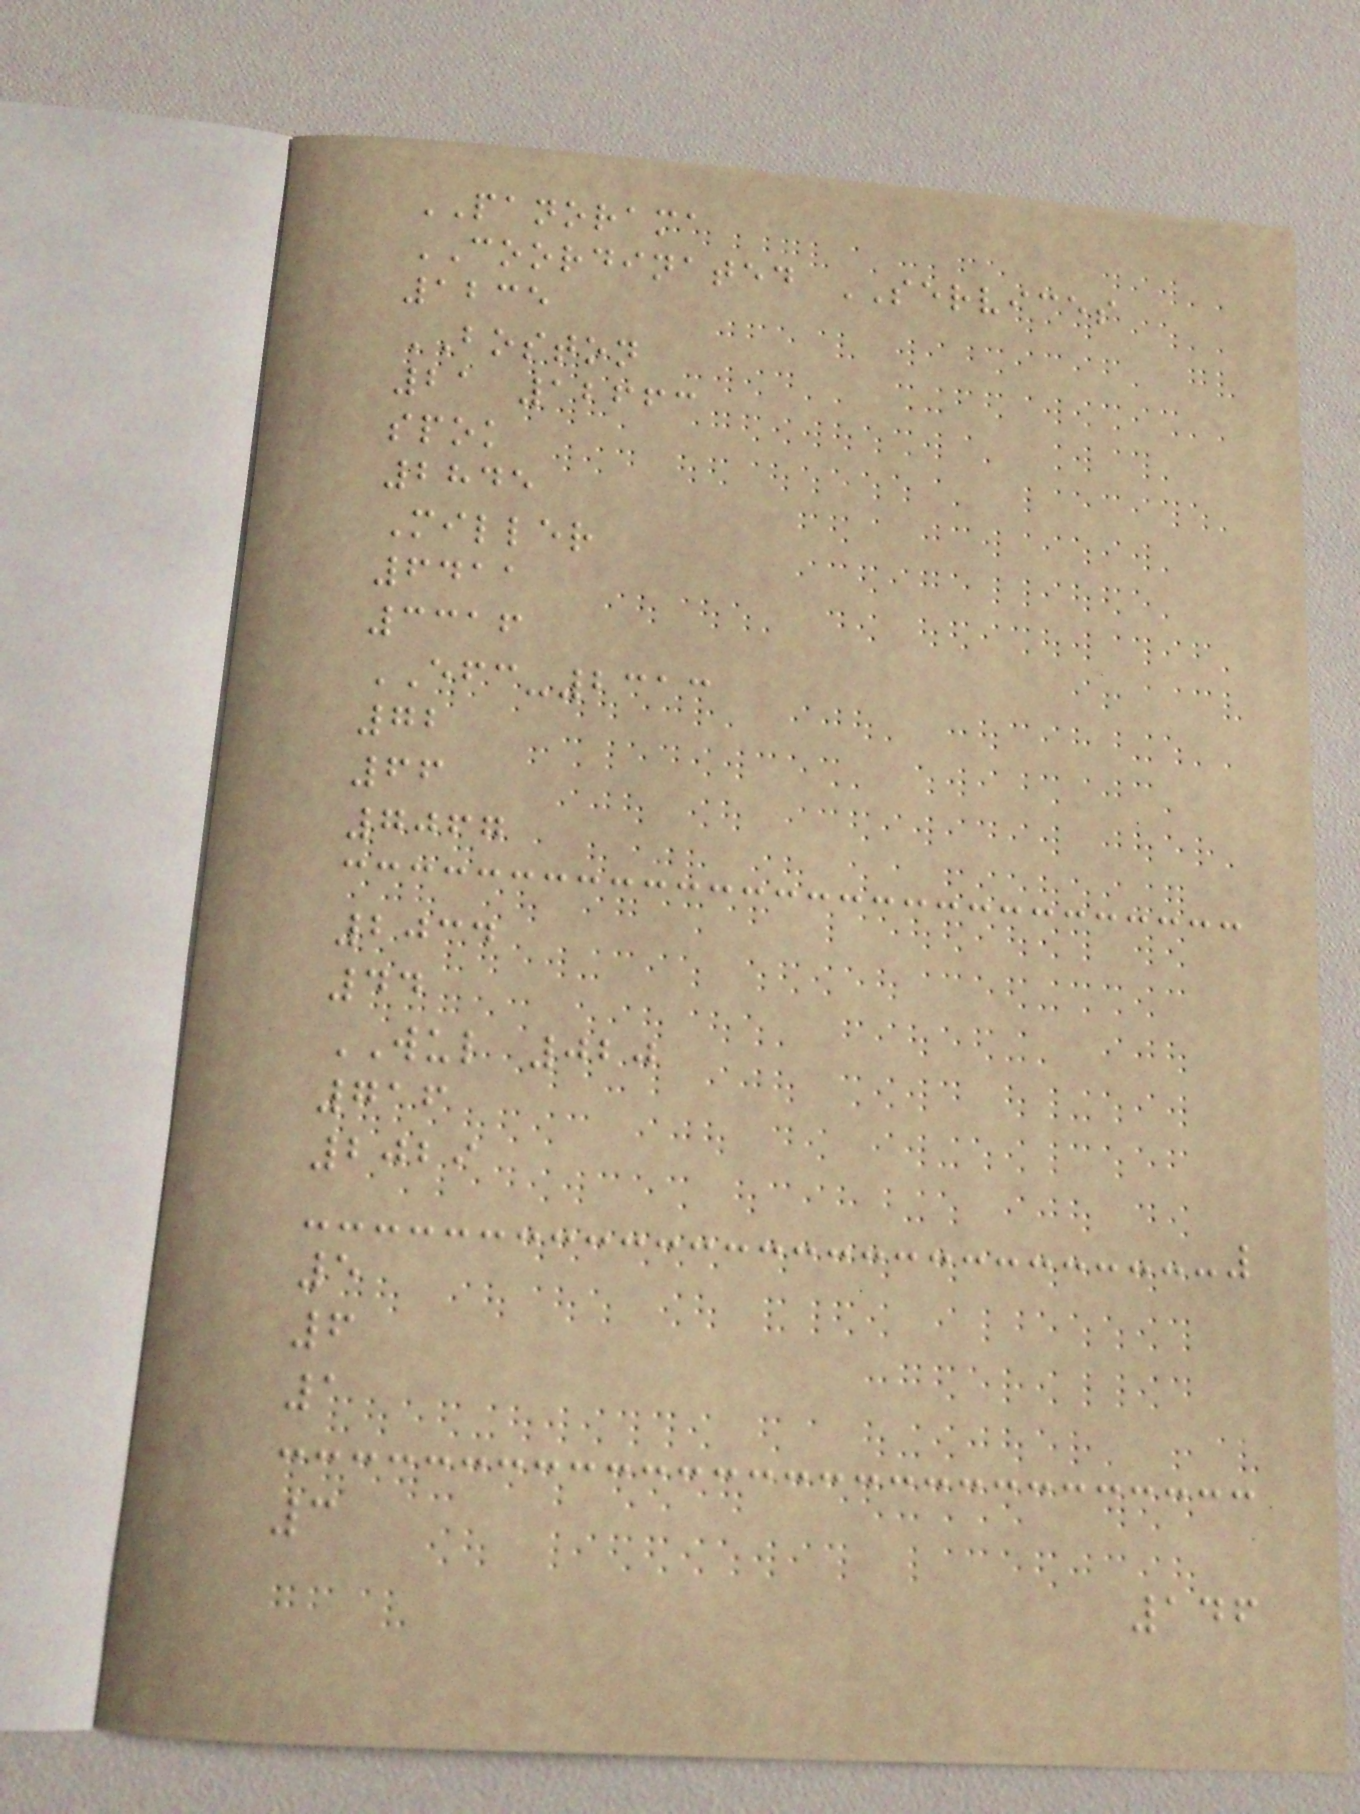PANORAMA
COORDINATED SERVICES
1235
BOSTON
21 12663
spok
2845
Miller
6411
3316
EFC-2313
72
66
7067
2034
44
WUL 020
716
2029
5
6
1
3
146
